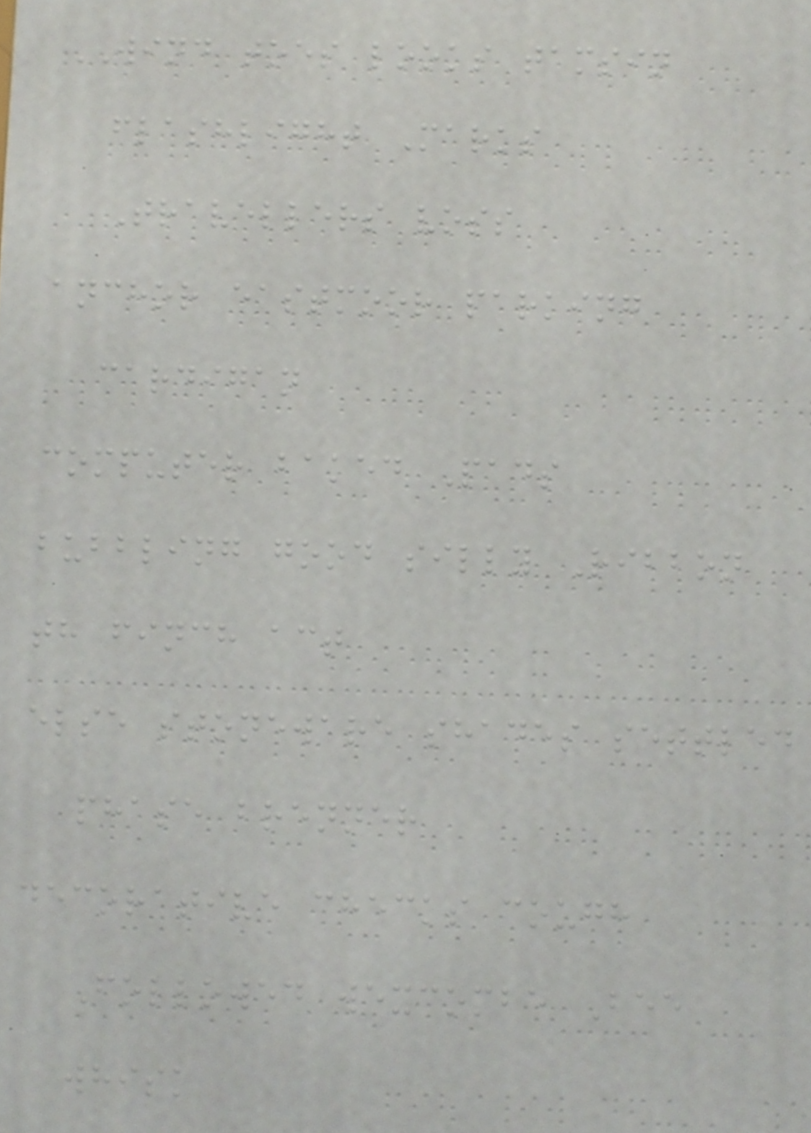WIND toes looks tamsin
flashlight Marks
Travellers voss
anchor eastmoor parking
cardigan
computer baked Pads
bubbling good silly Ribbon
th finch act
else stoneware shades settled
phase brenner
decorative checks cough
Followed wexcombe Bee
whisk
